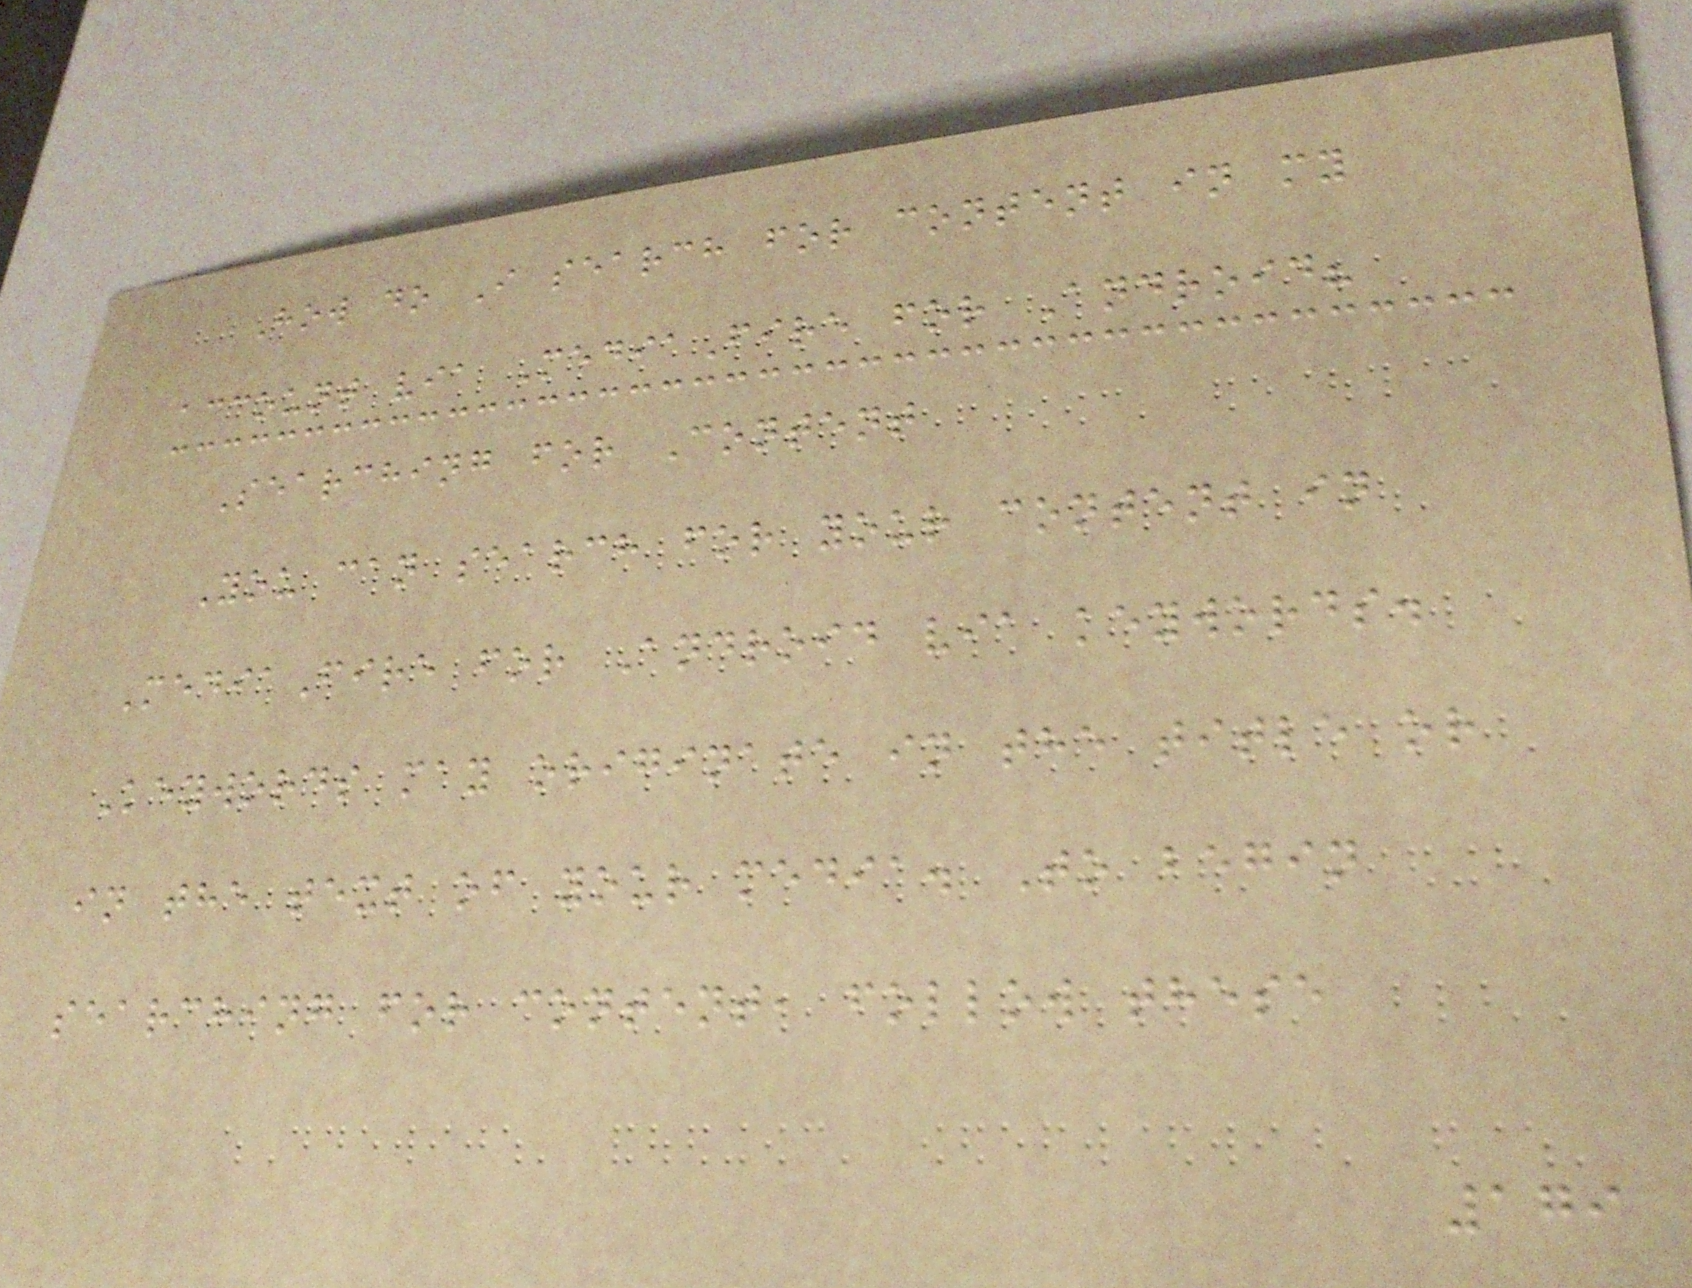How do I search for content in my
account via MediaFire for Android?
Searching for Content
You can search for your content in
MediaFire for Android via keywords.
Keywords may originate in the title or
in the text of your media. To begin
searching for content, follow these
179
